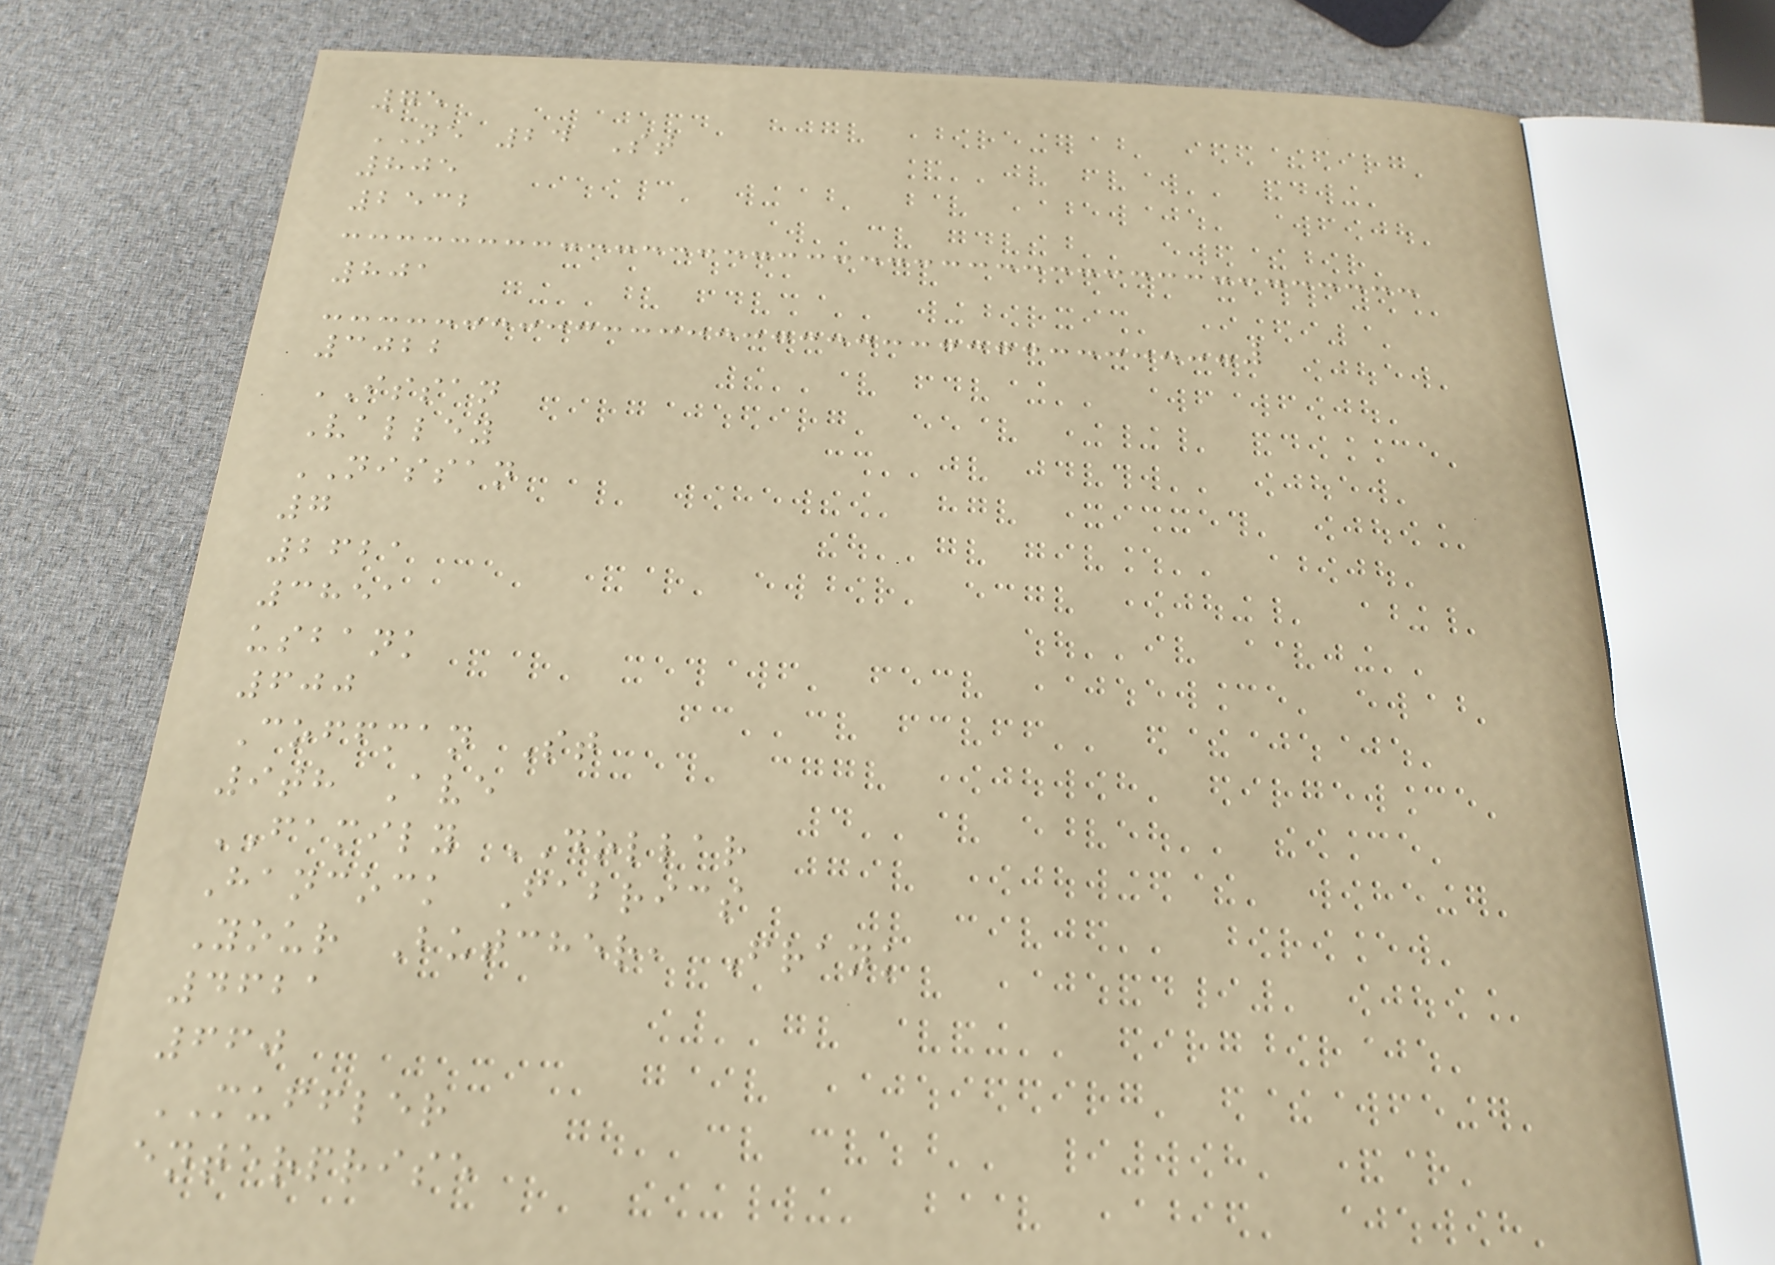75
NE 24 St
805
2532
801
3022
ISSAN
Valley
NISSAN
7
2621
3851
usbank
600
Coffman St
9th Ave
FAMILY DOLLAR
Hancock Fabrics
Your Butcher, Frank
4621
660
MUFFLER
enterprise
